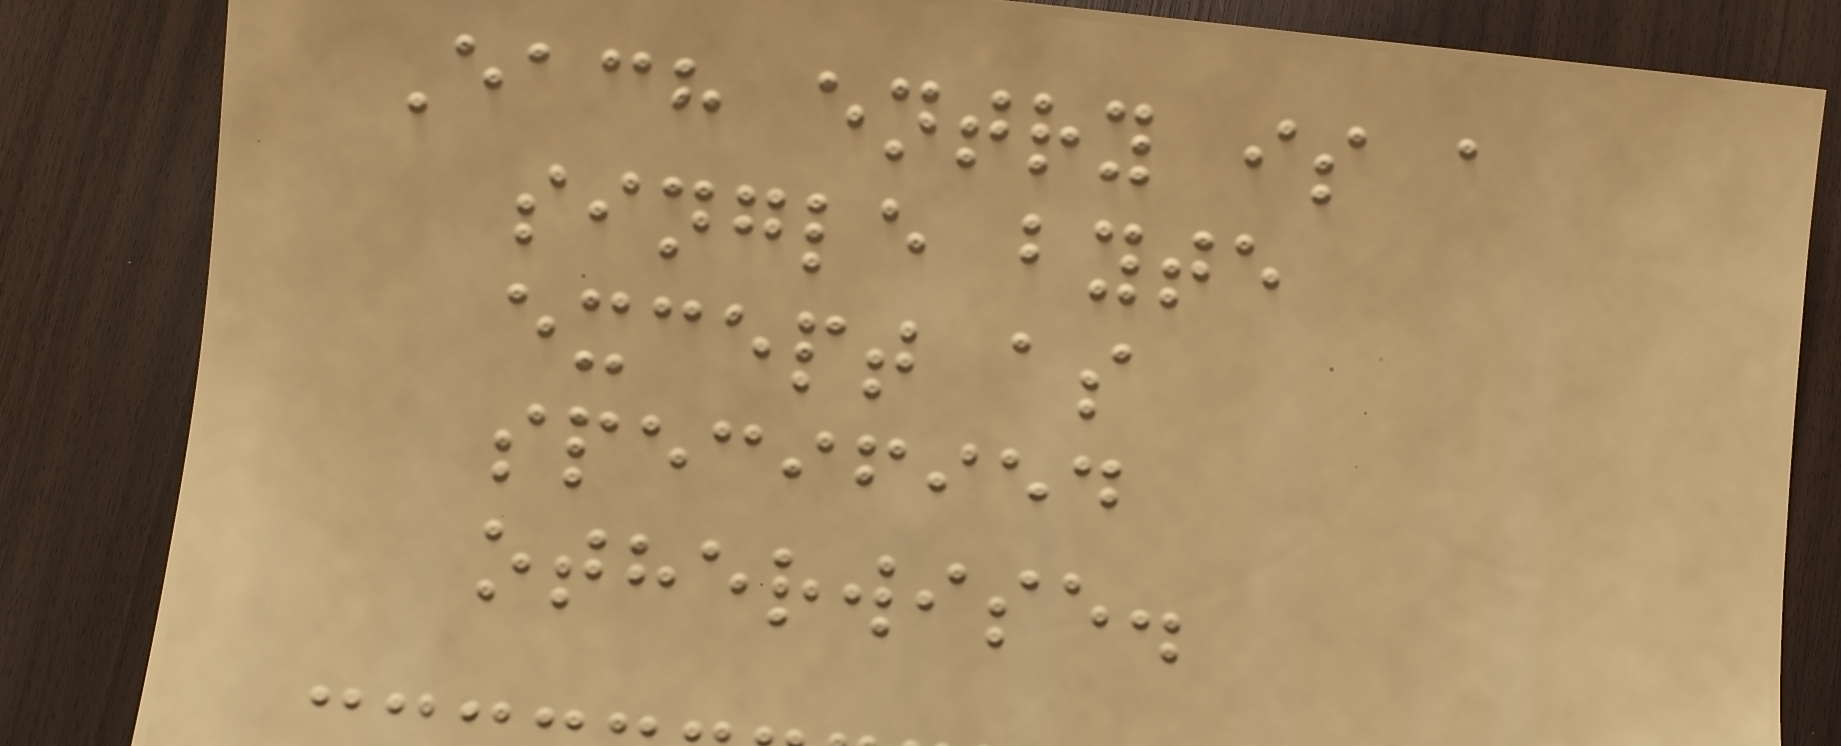Each entry is a
single byte
except as
specified
otherwise.
